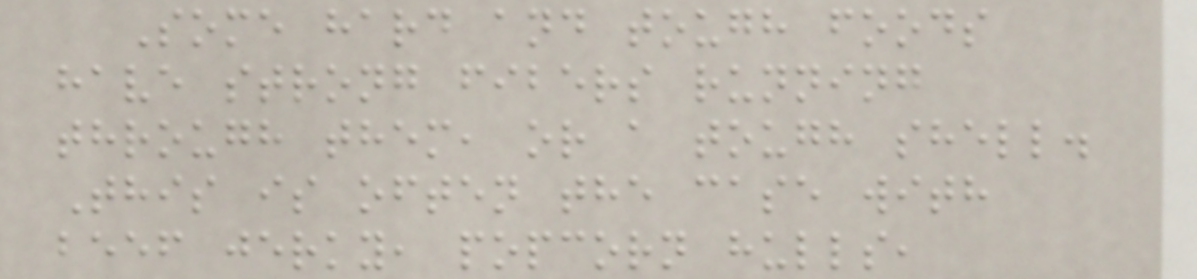Some hard and tough foods
have strong fibers running
through them, or a tough shell.
This is often the case with
beef jerky, popcorn hulls,
